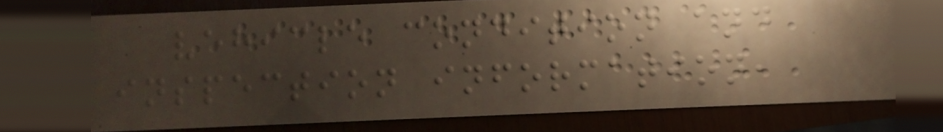vehicle condition and
inspection information,
